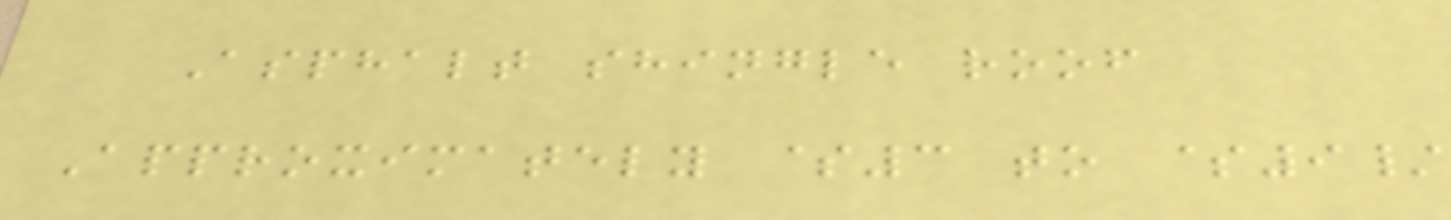Asphalt shingle roof
Approximately $3 to $9/
